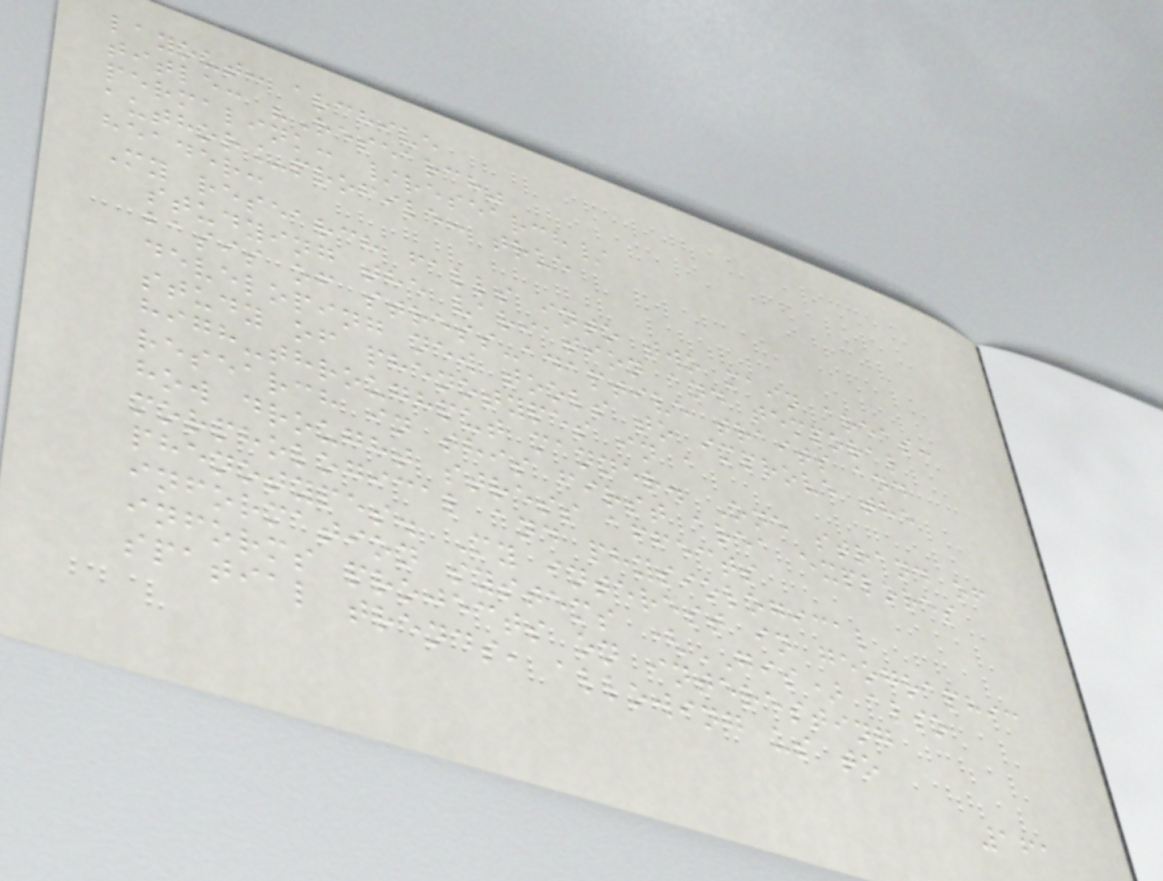layout: archive
title: "Research"
permalink: /research/
author_profile: true
header:
My research falls into two main areas:
studying the variation and temporal
basis of stress-adaptive traits and
developing new tools to improve the
study of phenotypes in a
high-throughput manner. One strand of
research in this first area explores
how drought stress affects
morphological and physiological
phenotypes. My interest in geographic
information systems (GIS) also
informs projects on interesting
spatial trends, allowing us to
161
